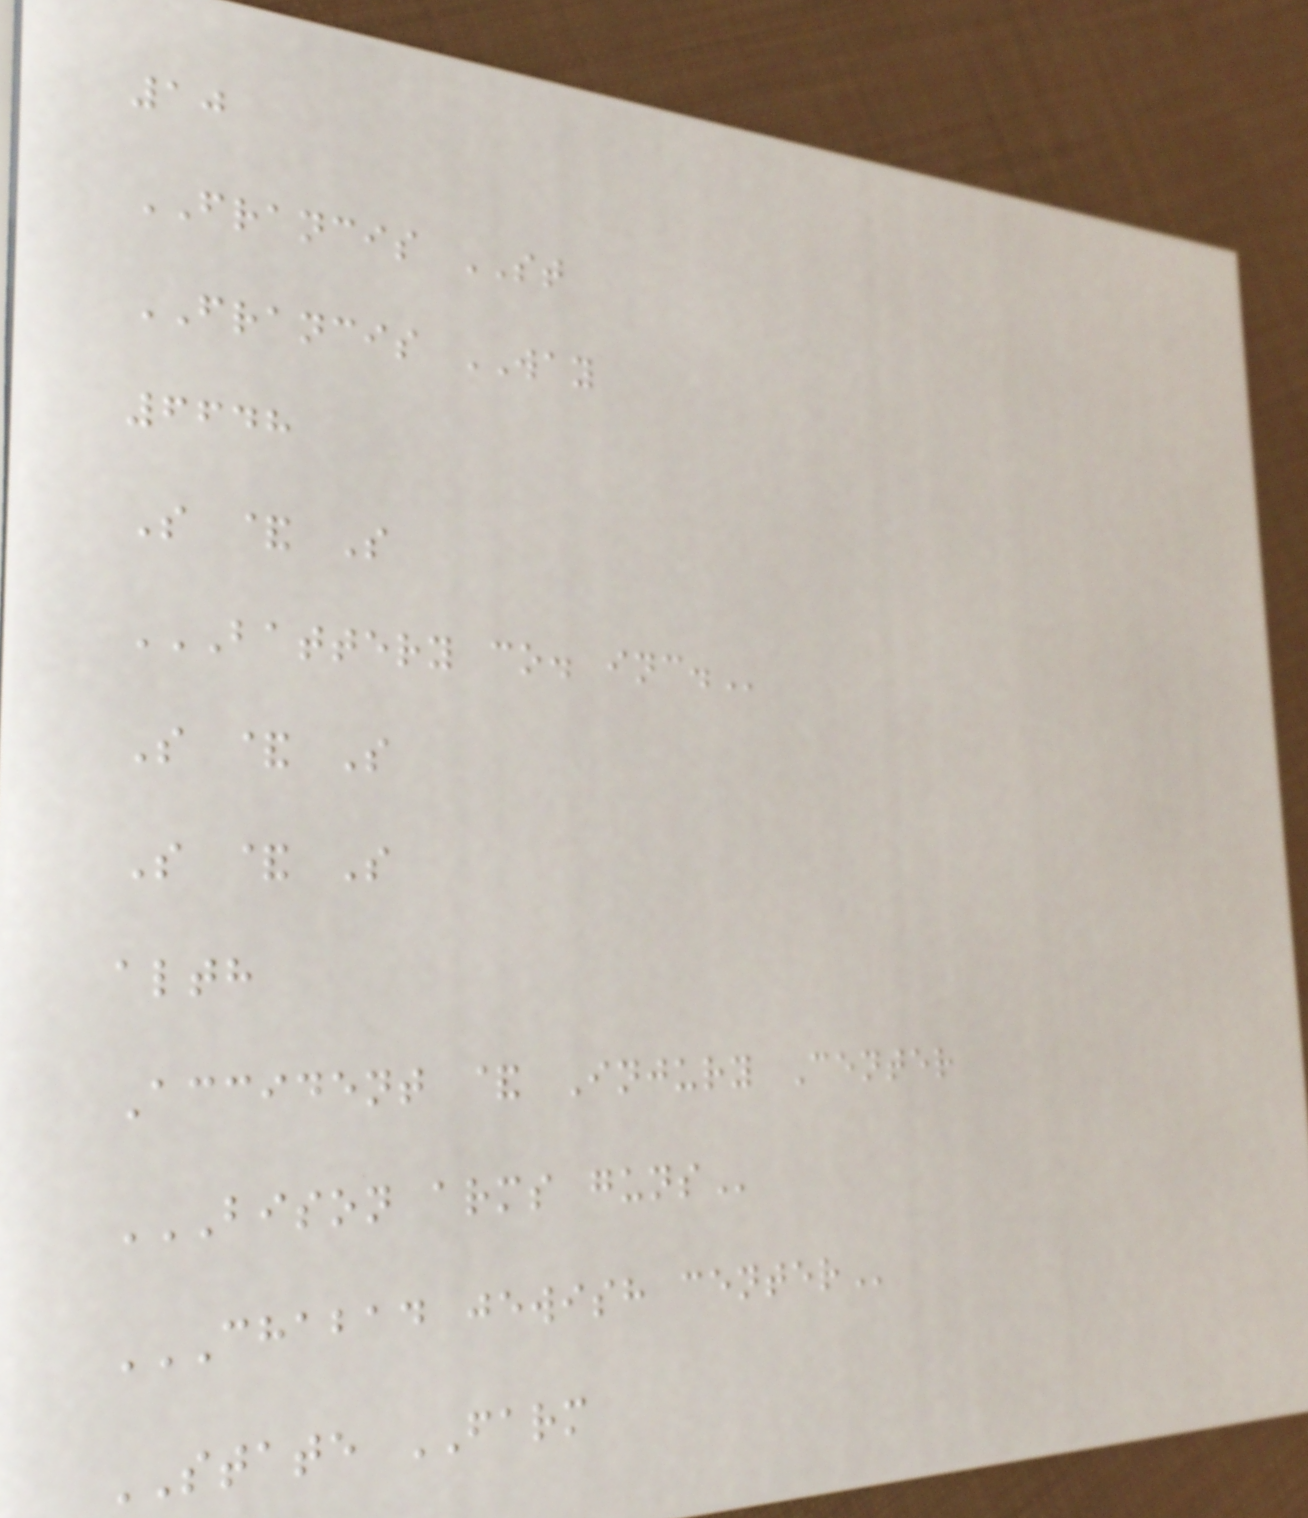10
FRANCIS ST
FRANCIS WAY
6648
S & S
BATTERY CO. INC.
S & S
S & S
alth
Accident & Injury Center
BISON ARMS GUNS
CHABAD JEWISH CENTER
STATE FARM
